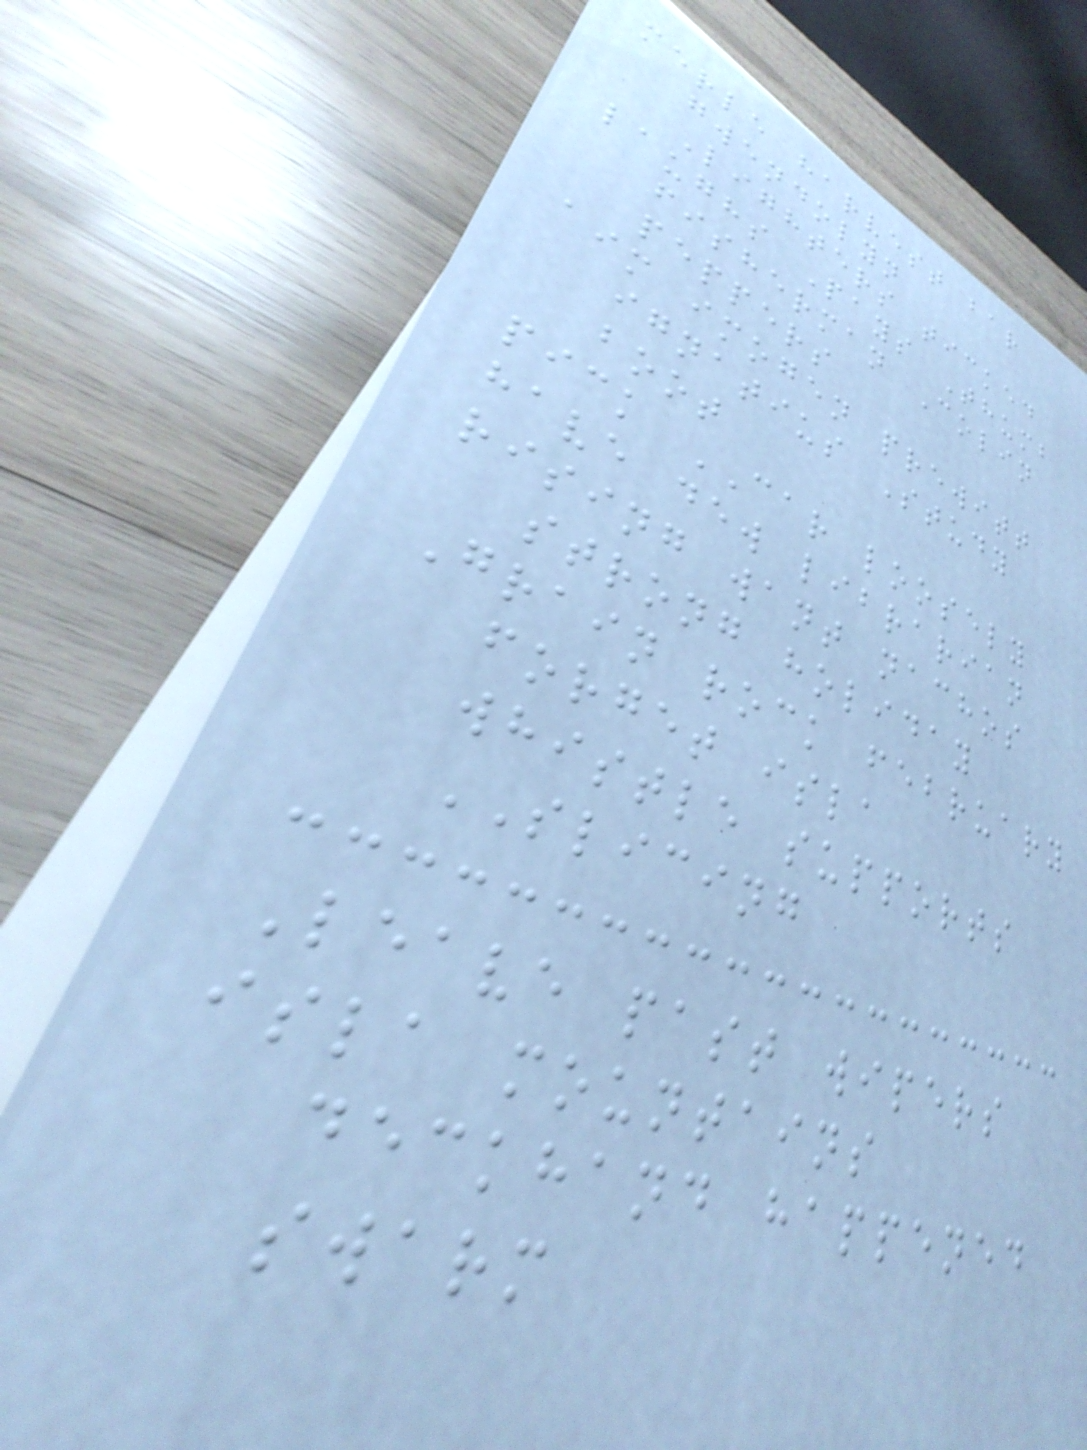merle harvest bar
gwendolyn
Lighters ticked
laughs Pays Thumb
fisherman Colin
peppers
aim imogen prewitt
ignatius Study
boot
pick CAR loosely
have dew librarian
rising want nachos
strong holiday
Grain rock february
forget isla
whistle supports
SLICING
Leave past wipers
isla mountains
deckhand happened
swarm
